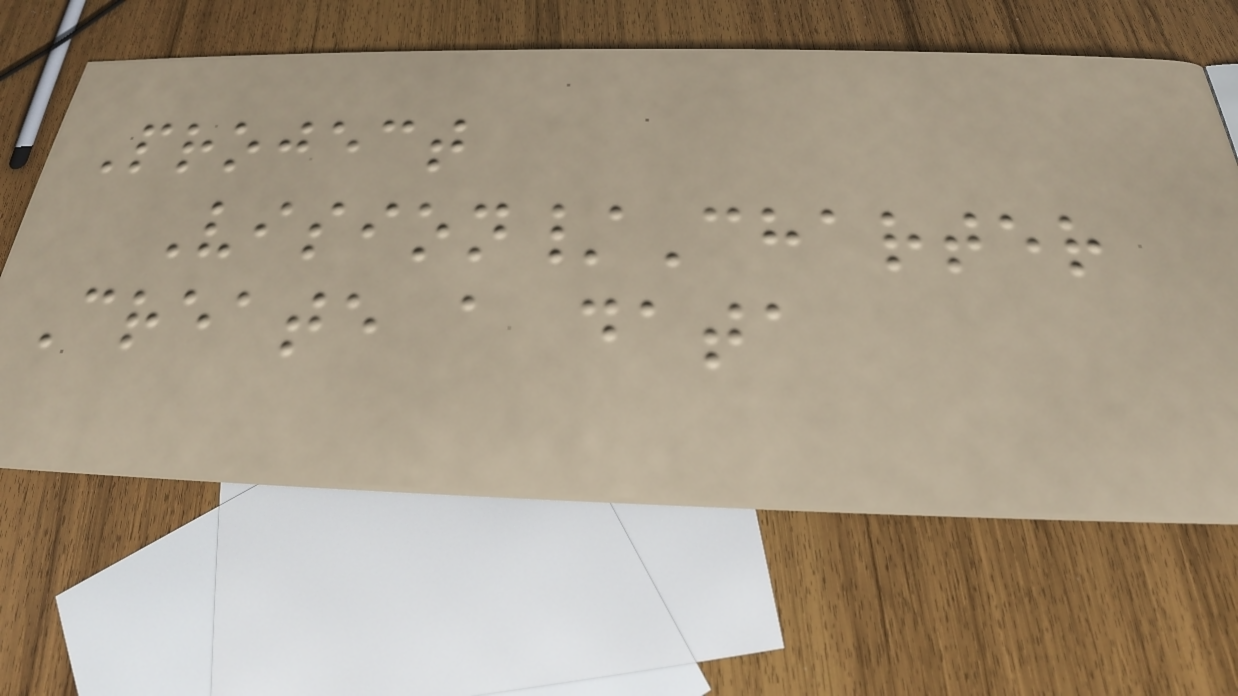Project
Vision/Charter
Create a data
